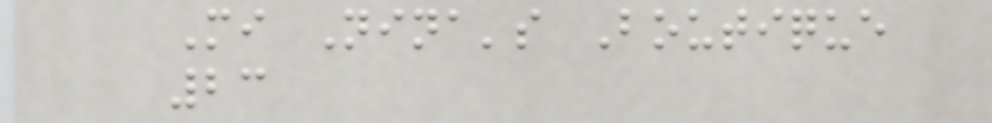Mi Nina's Boutique
23
